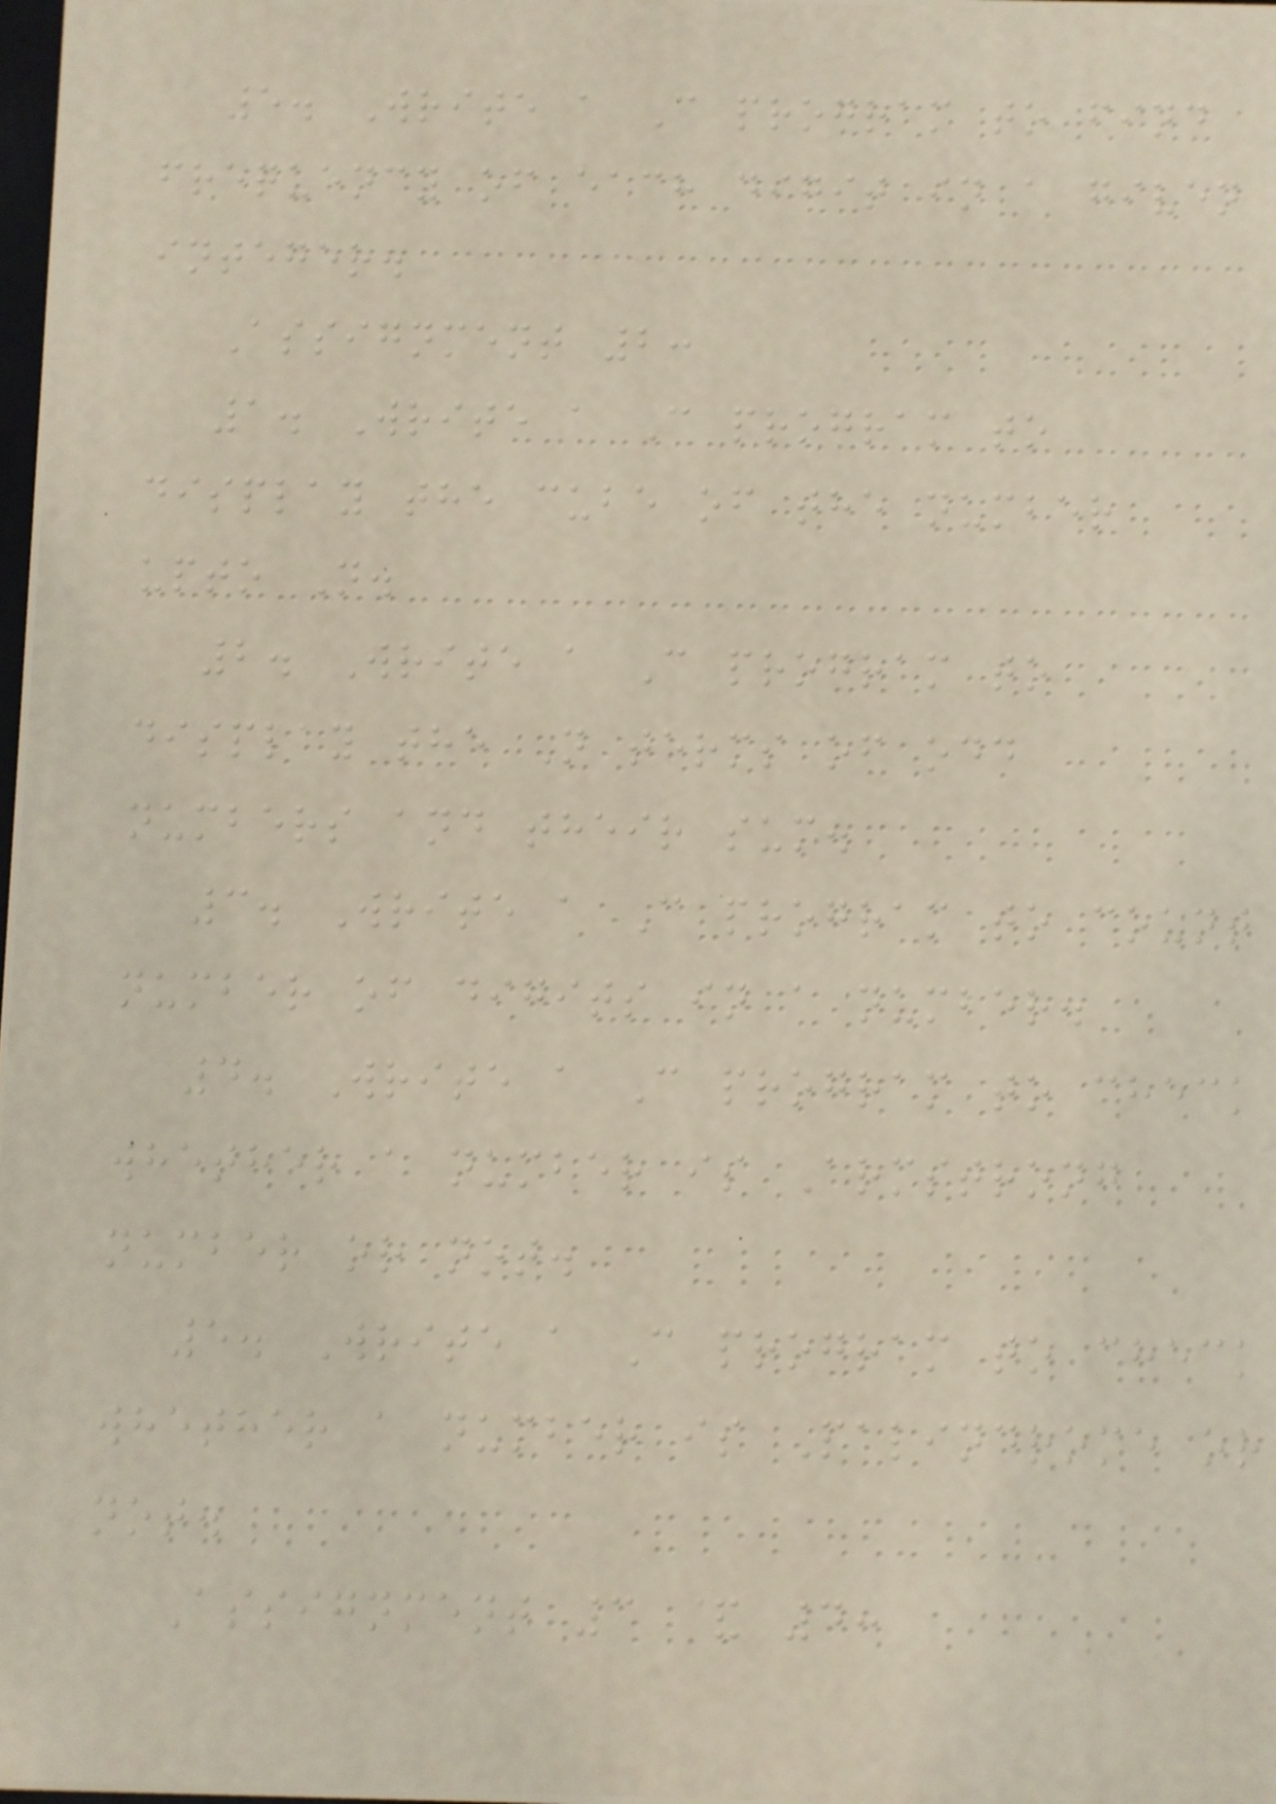5. Write a C program to find
frequency of each digit in a given
integer.
Assignment 2:
1. Write a C program to
display the cube of the number
upto N.
2. Write a C program to
display the N terms of odd
numbers and their sum.
3. Write a C program to count
number of digits in a number.
4. Write a C program to check
whether a number is Armstrong
number or not.
5. Write a C program to check
whether a number is Palindrome or
not.
Assignment 3 & 4:
